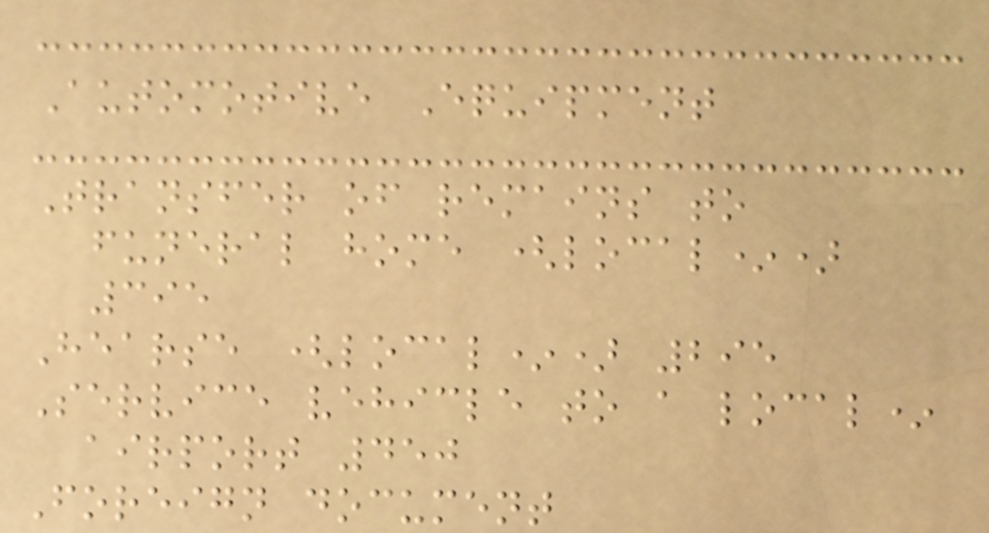Automotive Equipment
Transfer of remains to
funeral home (local*)
395
Hearse (local*) 295
Service vehicle to a local*
airport 450
Foreign document
